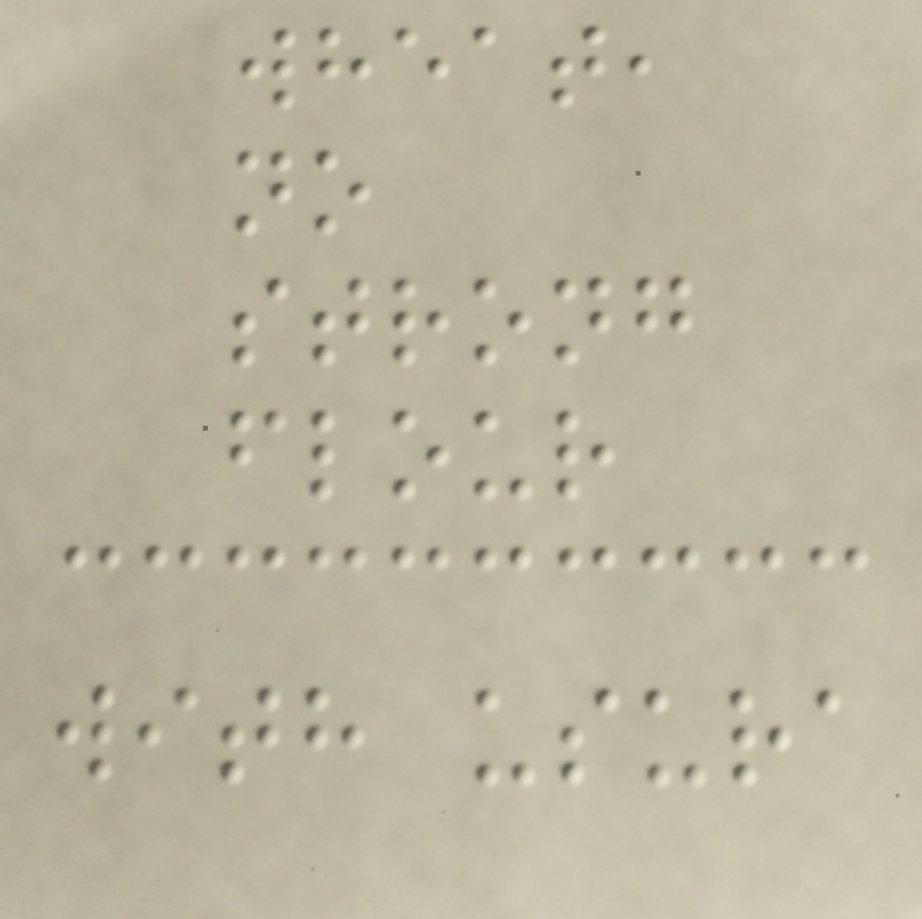wheat,
no
strong
flour
with usura
